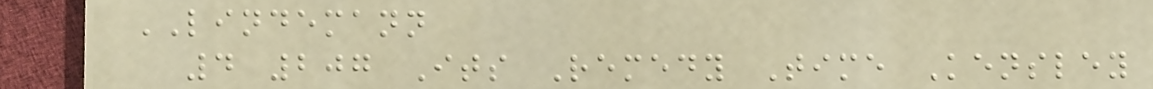LINDEMANN
4 207 Its Remedy Time Kensley
